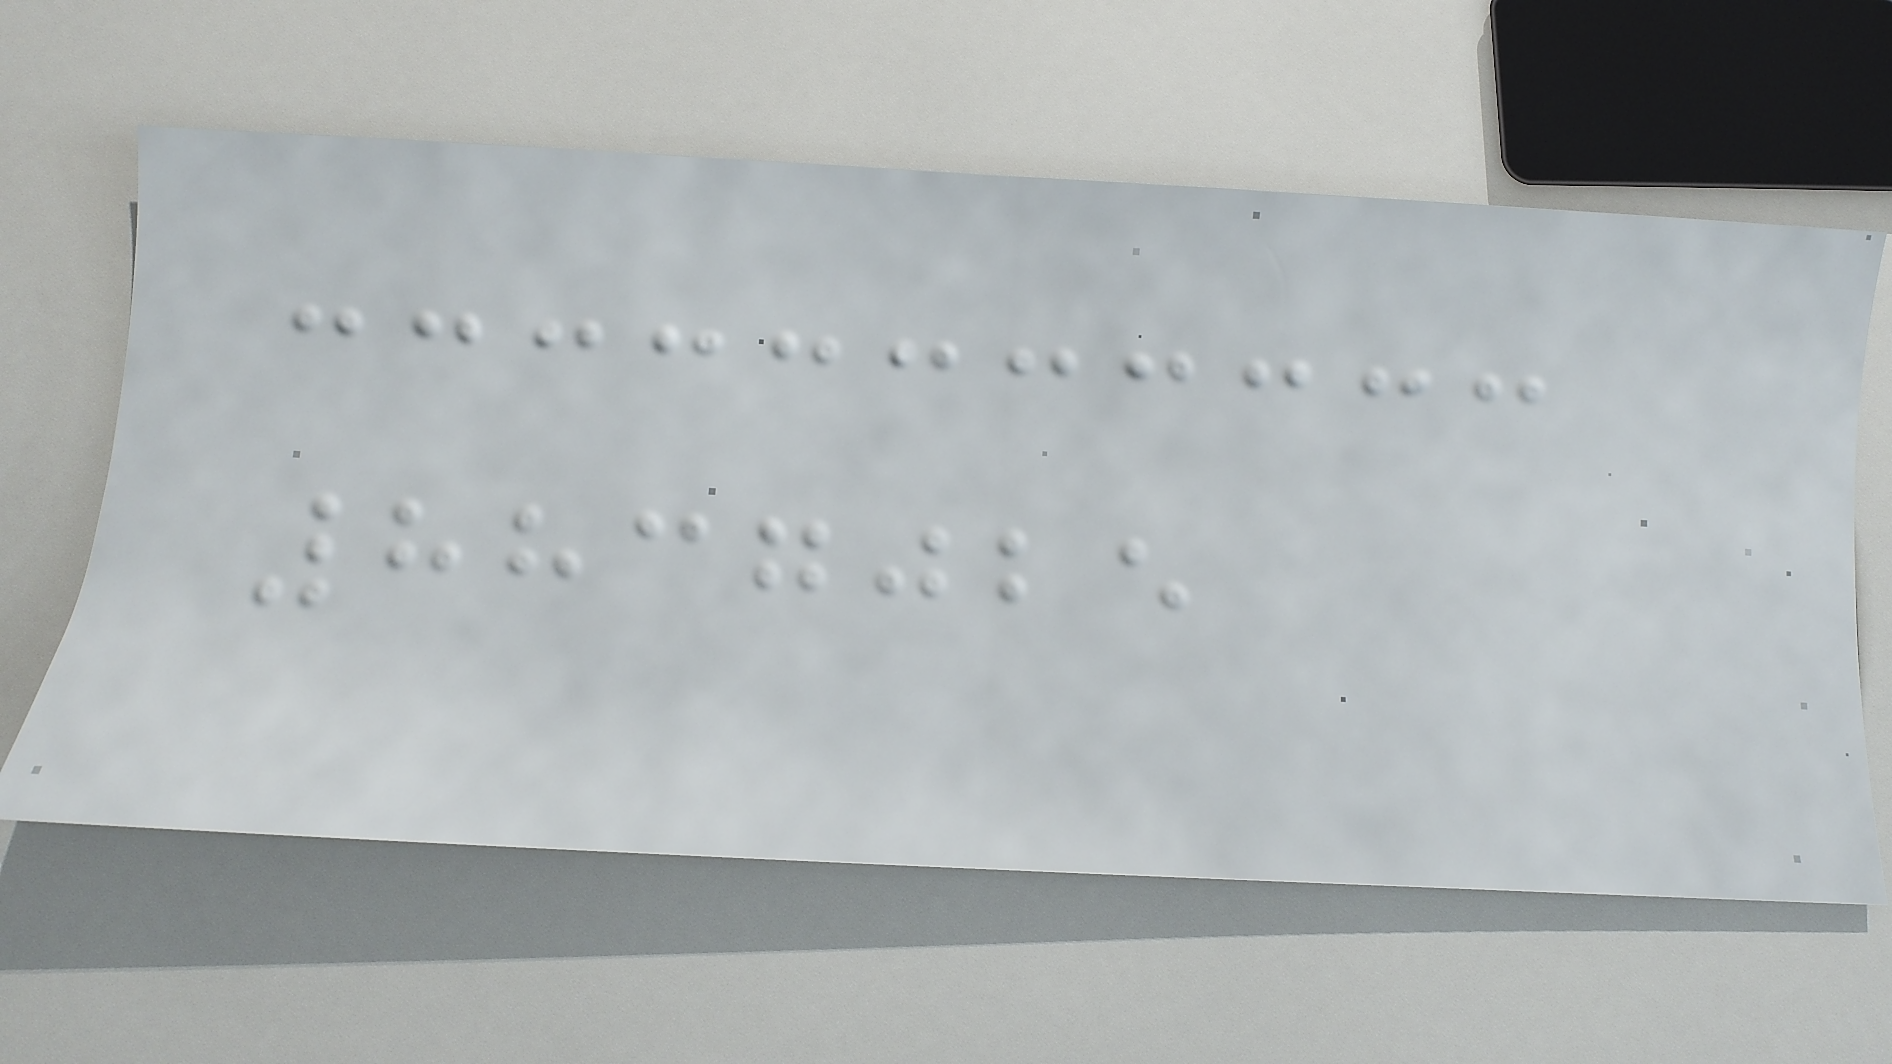8837025
